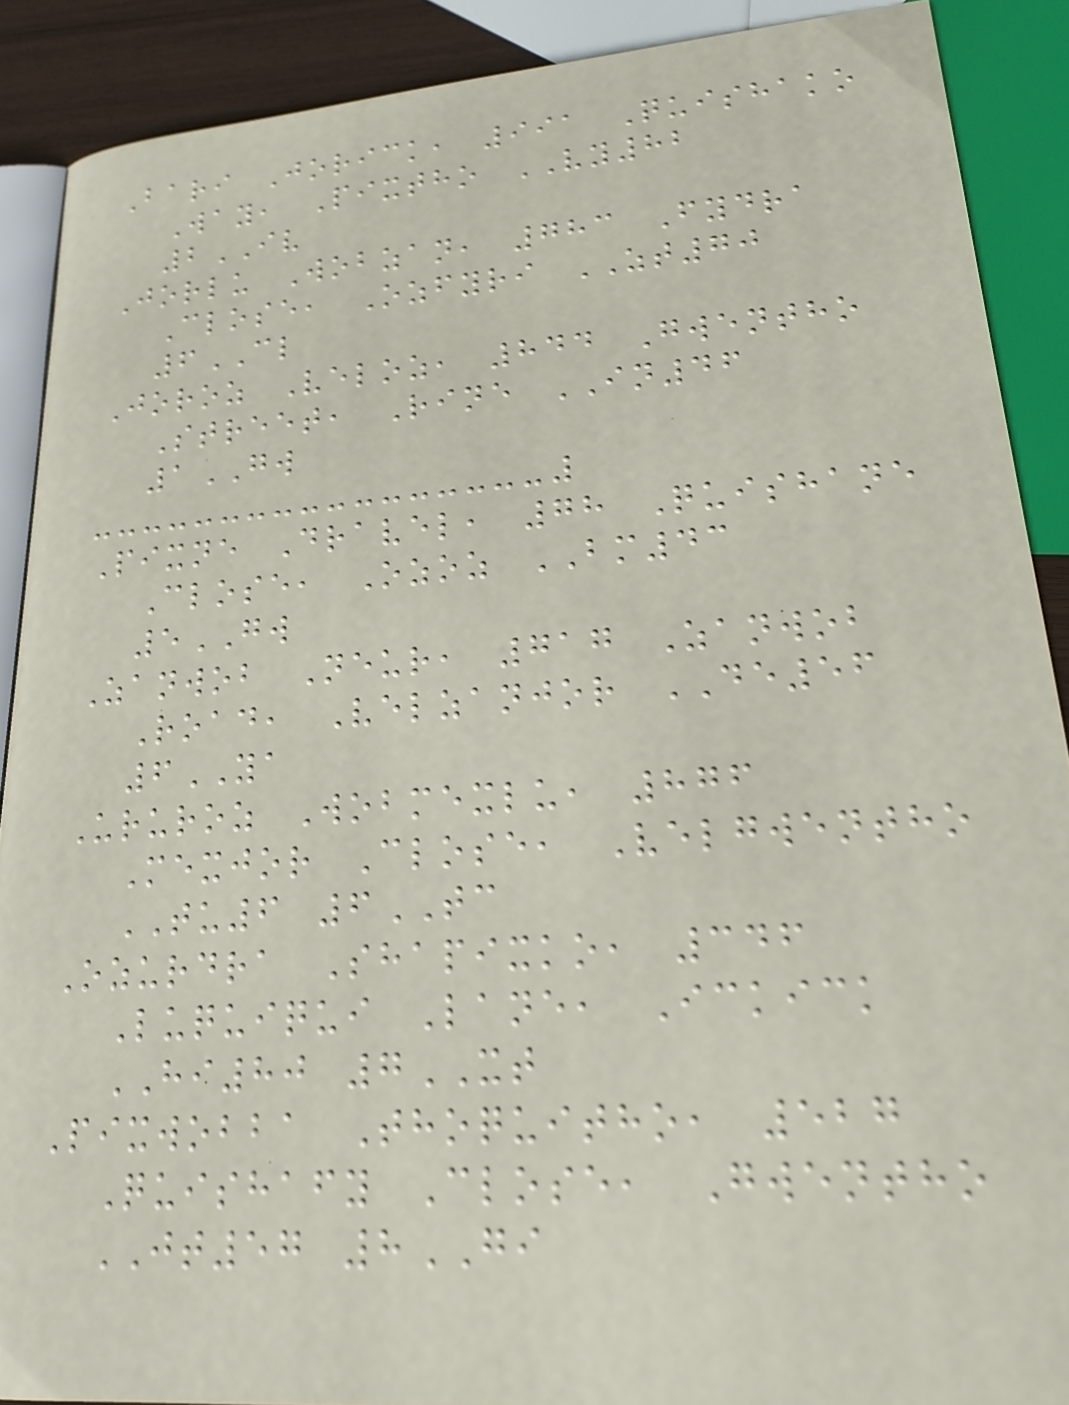Bari Jorick, 991 Quishako
Way, Pixtho VY82
2IV
Jorlu Wobzan, 783 Fydra
Close, Ozfyri ZT70
6CL
Joroz Veloz, 844 Gwentho
Street, Rine IN46
1GW
Pixne Dravel, 78 Quishane
Close, Ozoz BM43
5GW
Zanwob Neur, 717 Zanwob
Road, Velzanjor DE56
6YA
Ururoz Wobmexlu, 876
Mexjor Close, Velgwentho
TU6 6TC
Ozurdra Shapixko, 346
Luquiqui Lane, Ickick
HI80 7XT
Pixwobba Thoquitho, 527
Quishafy Close, Gwentho
JT57 8GI
